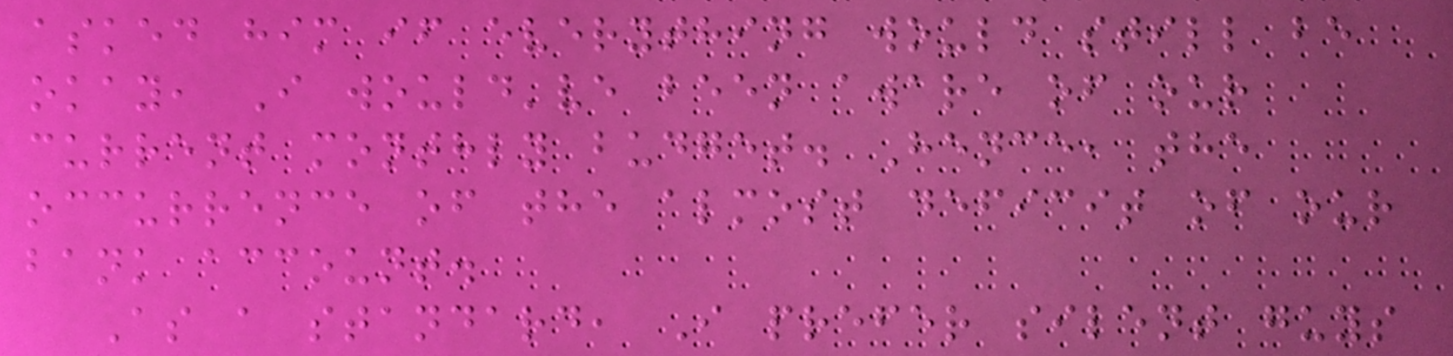asked him if everything would still be
okay, I would've been aware of our
current monthly budget. Hence, the
occurrence of the almost deficit of our
bank account.
As a standard, I prefer silent guys
